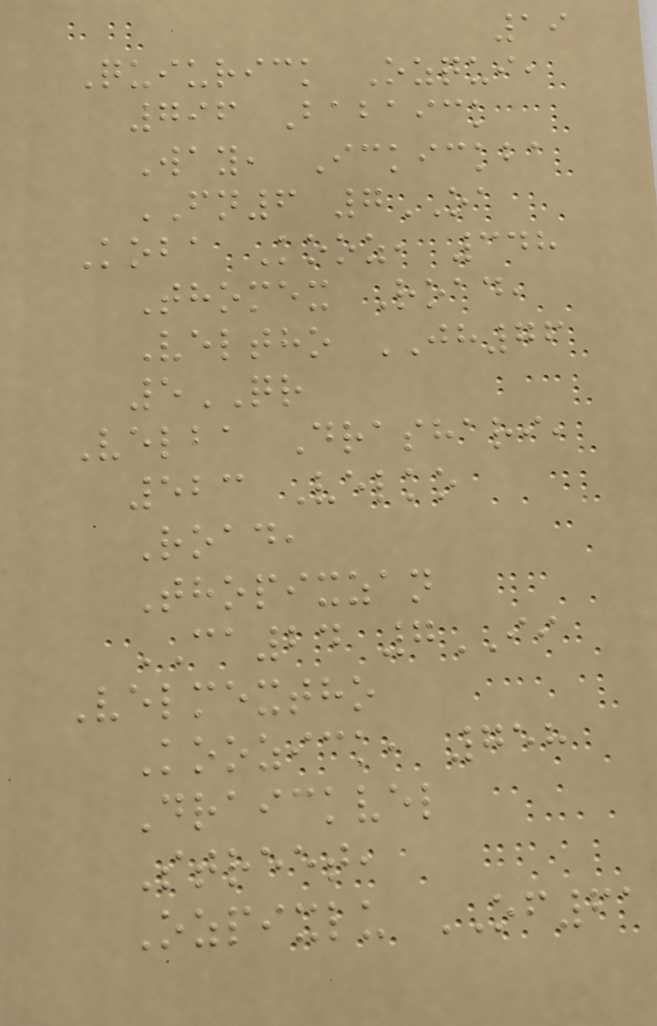19
Quiurick Ozqui,
796 Babaick
Way, Ickickba
FN6 7OA
Koba Kooz, 348
Thomex Road,
Veltho JH76
5QR
Velba Drashari,
523 Velko
Road,
Thopixzan
CA24 7II
Velmextho
Koozick, 758
Draickvel
Street,
Ozpixlu OF61
